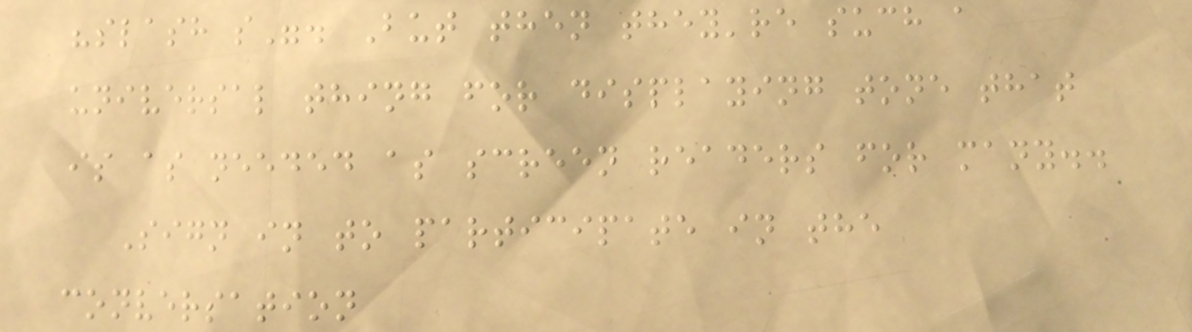"slash s". But then they're such a
universal thing for displaying tone that
is as needed as screen readers for many..
Sign in to participate in the
conversation
